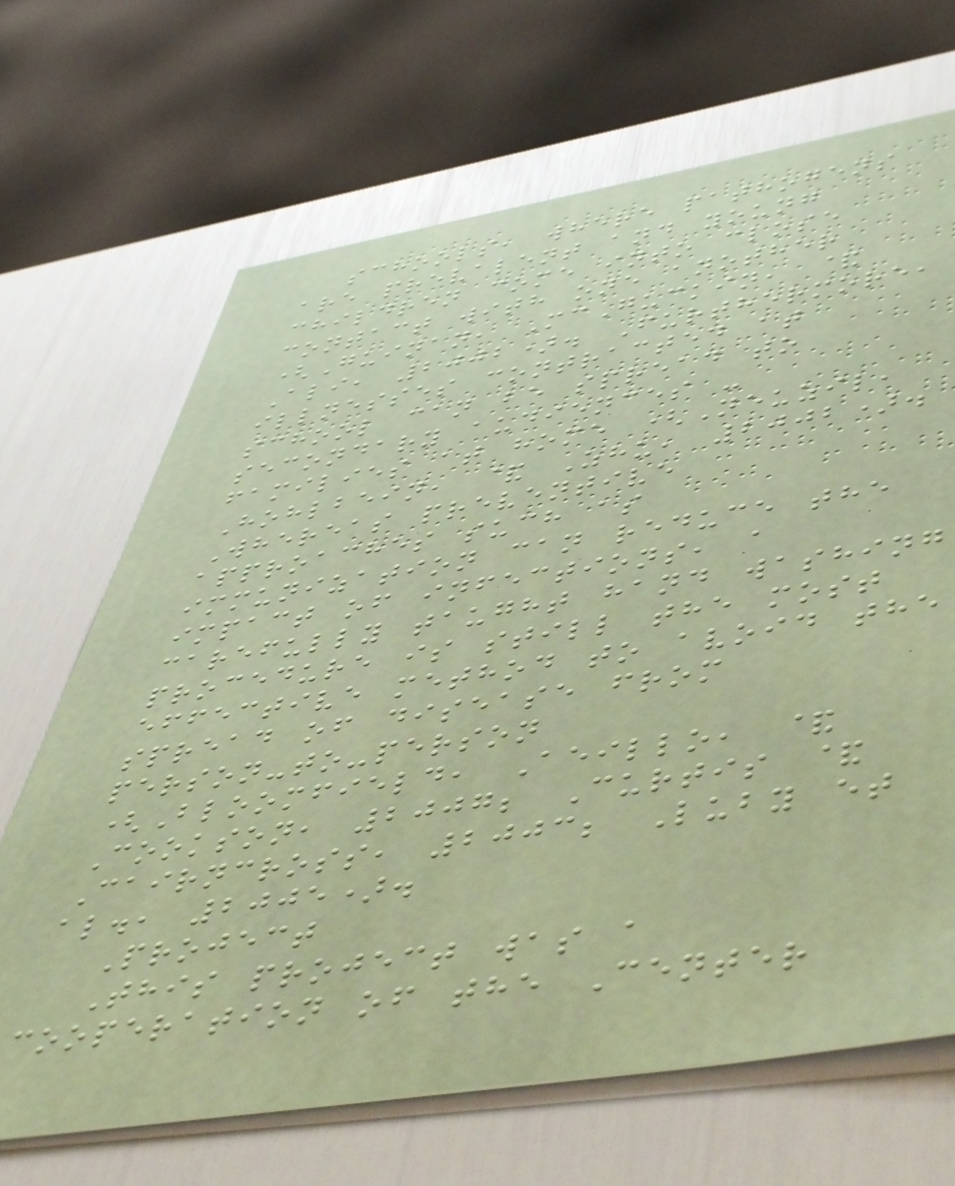schools, where pathogens
are prevalent and young
children come into close
contact with one another
(Guinan, McGuckin, &
Ali, 2002). Furthermore,
illnesses contracted at
school can be spread to
secondary audiences -
families at home (Neuzil,
Hohlbein, & Zhu, 2002).
Whereas preventive
approaches such as
immunization can reduce the
impact of infections, a
carefully taught hand washing
procedure is still the most
effective method to avoid the
spread of disease from
person-to-person
(Bloomfield, Aeillo, &
Cookson, 2007; Curtis &
Cairncross, 2003; Luby et
al., 2005).
Project
This project was a
cooperation of the Center
